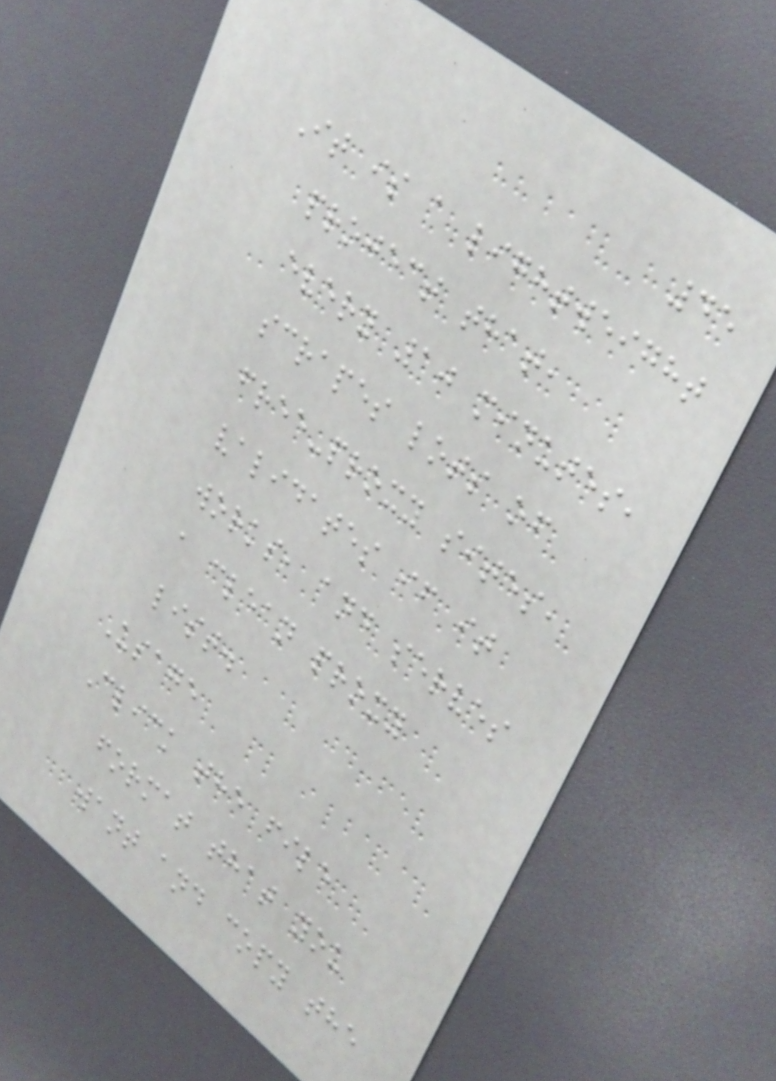45
It is a lightweight
project that,
every 10 minutes,
scrapes lots of
free-proxy sites,
validates if it
works, and serves
a clean proxy
list.
Usage
Click the file
format that you
want and copy the
